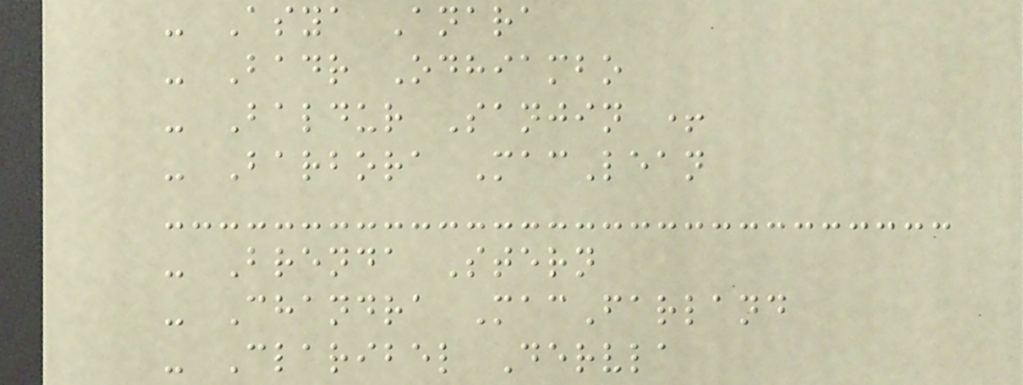- Asya Anara
- Badr Odhiambo
- Baldur Sanjin +
- Barbora MacLean
- Brenda Stern
- Chandra MacFarland
- Claribel Dervla
